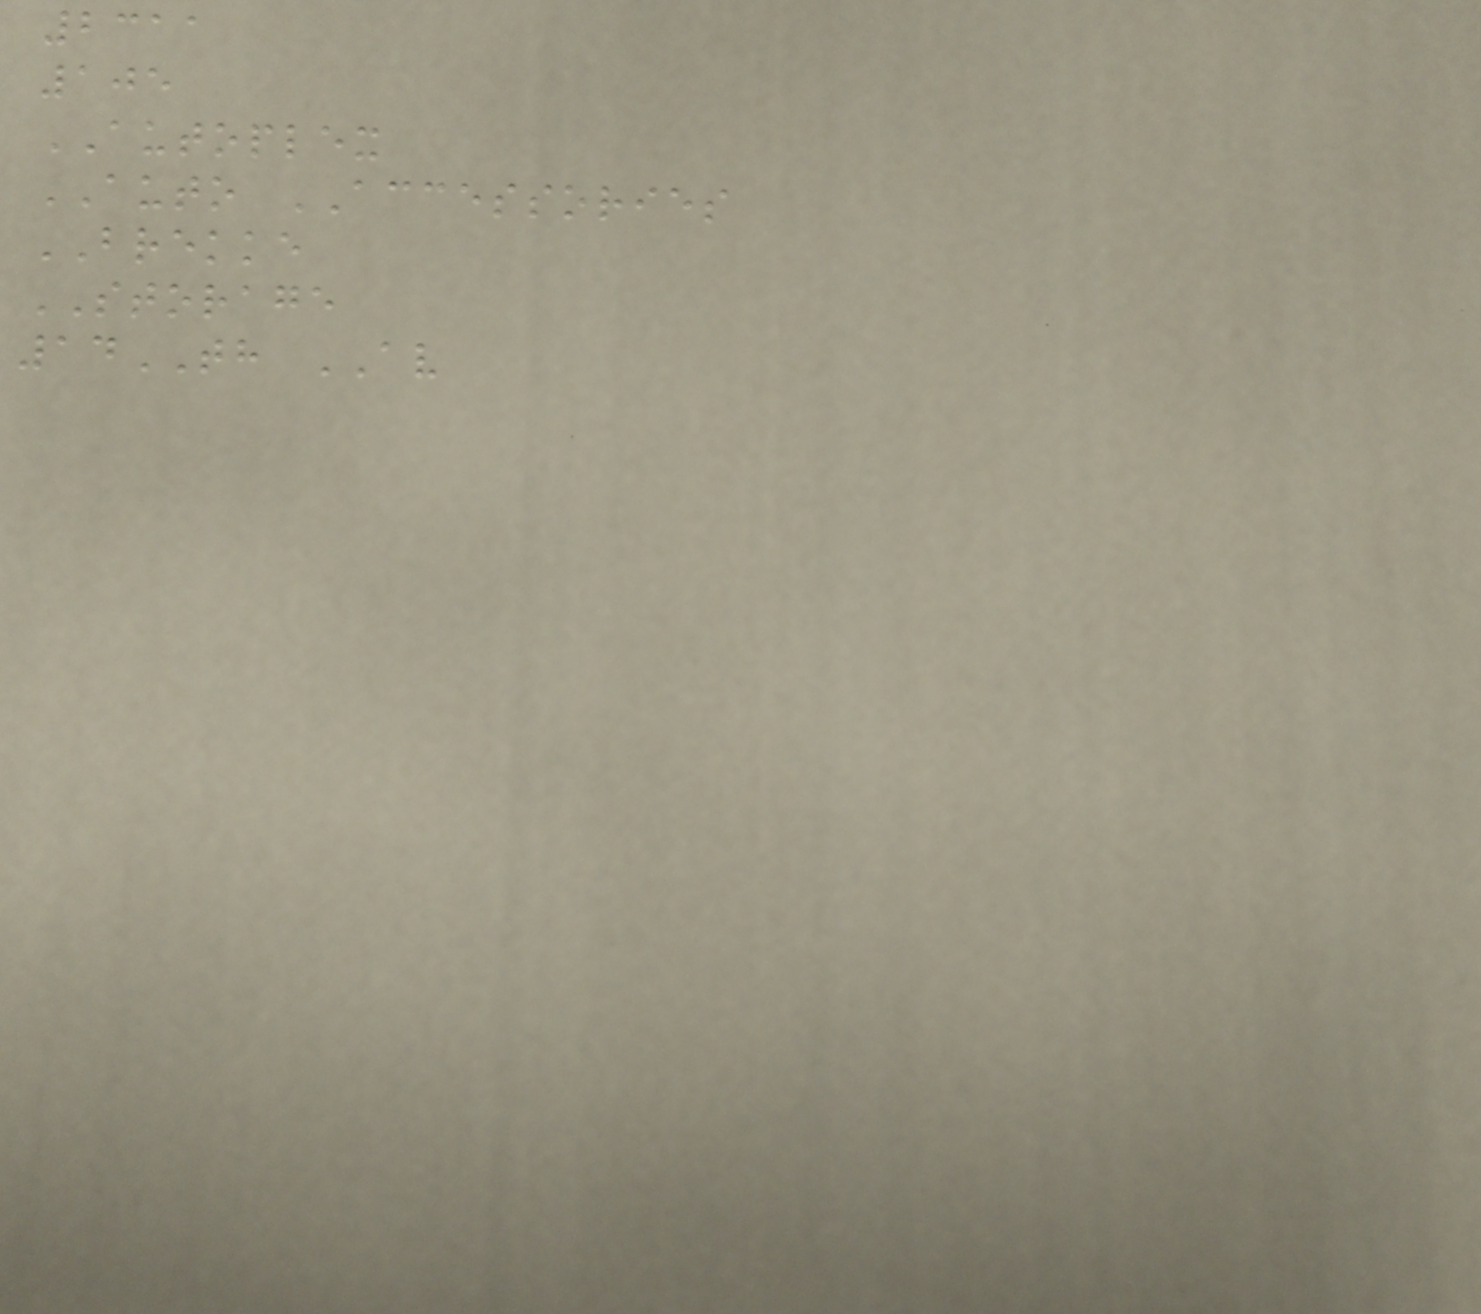2311
105
AUTOPLEX
AUTO ACCESSORIES
BREKKE
STORAGE
14TH AV
